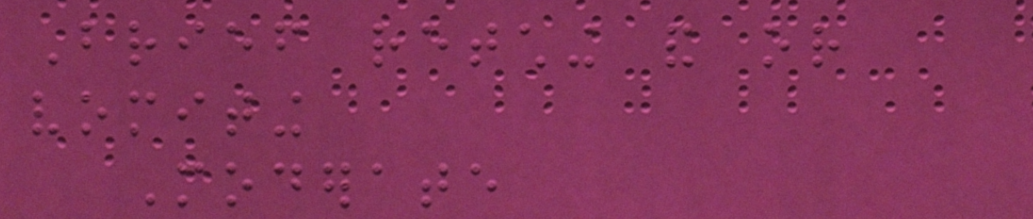Brief retching and or
vomiting
Moderate
